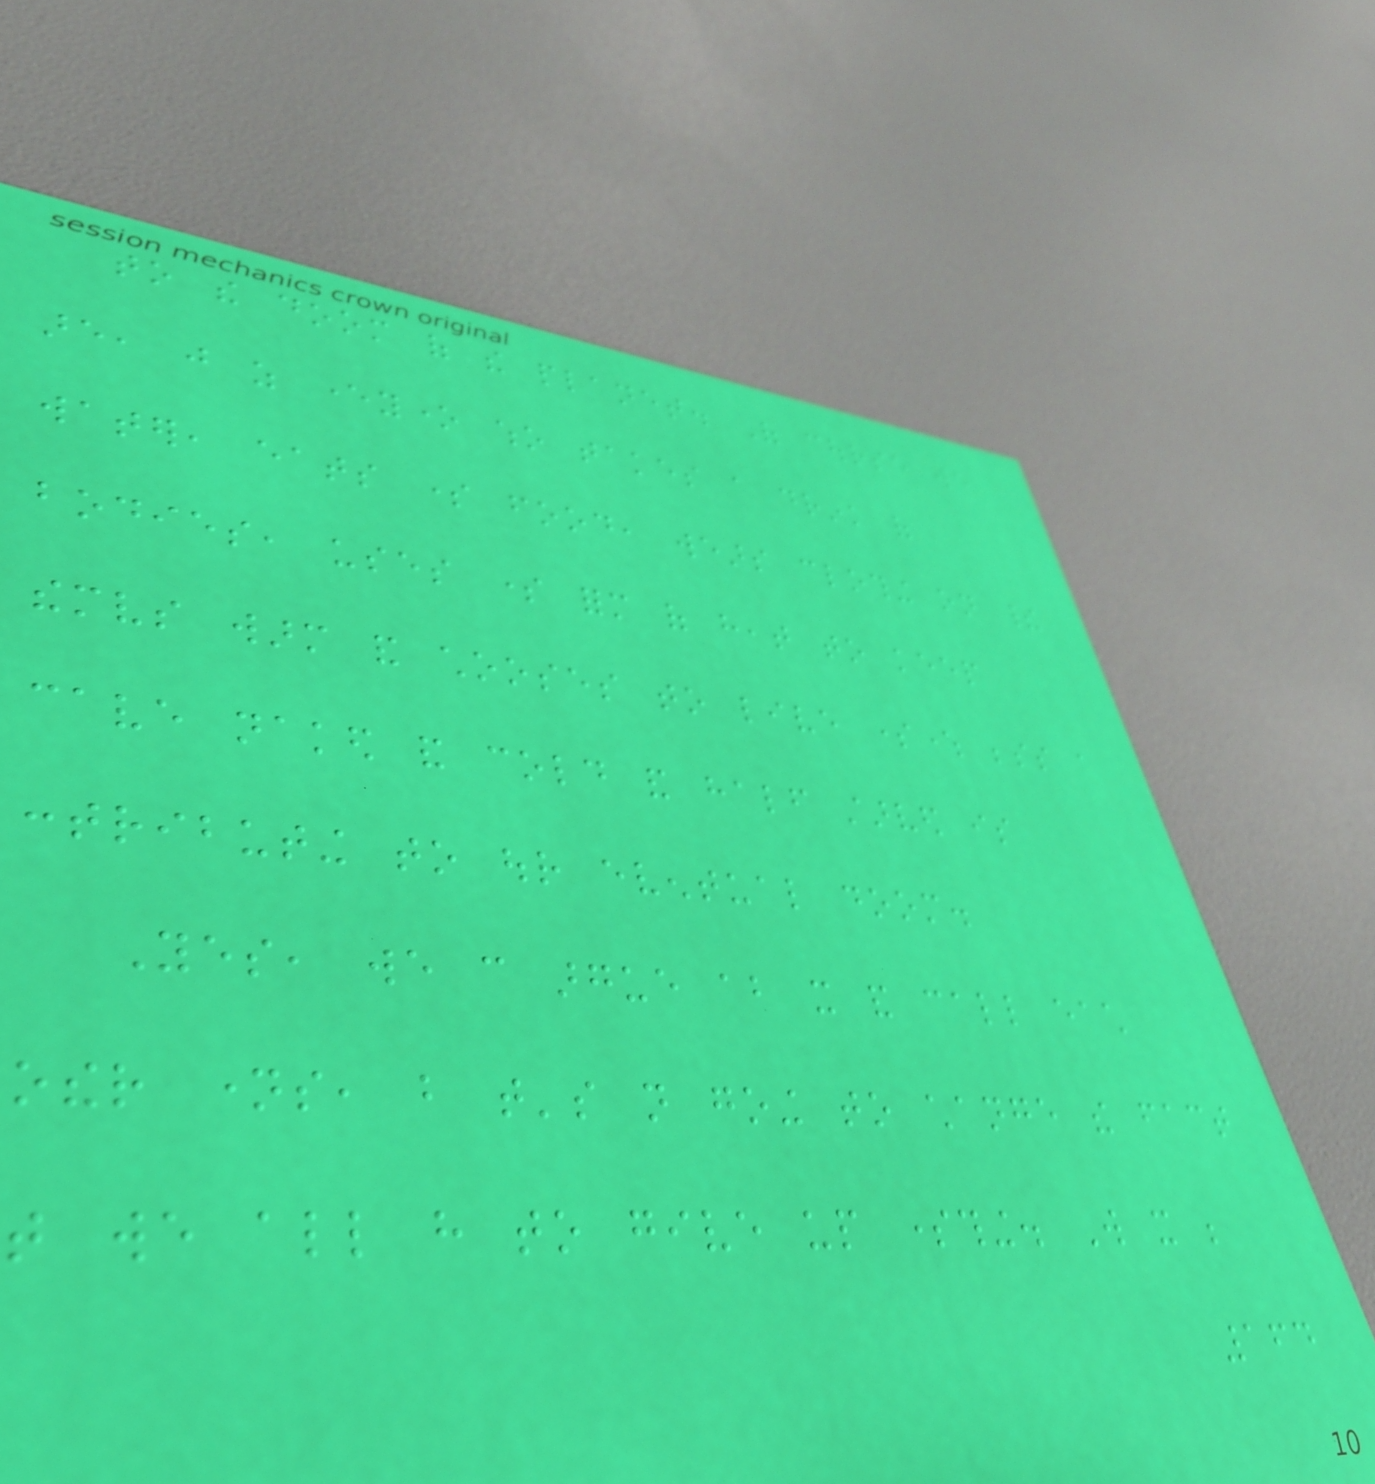to the doom of the planet. Of course we
are, just as everyone who takes a drink of
water, eats some food, wears clothing on their
bodies, uses some form of heat to keep
themselves warm and chooses to live somewhere besides a
cave naked and cold and half starved is
contributing to our eventual doom.
Yes, we can argue about it and call each
other names, but that's not going to change the fact
that we all have to give up something. Will it be
164
